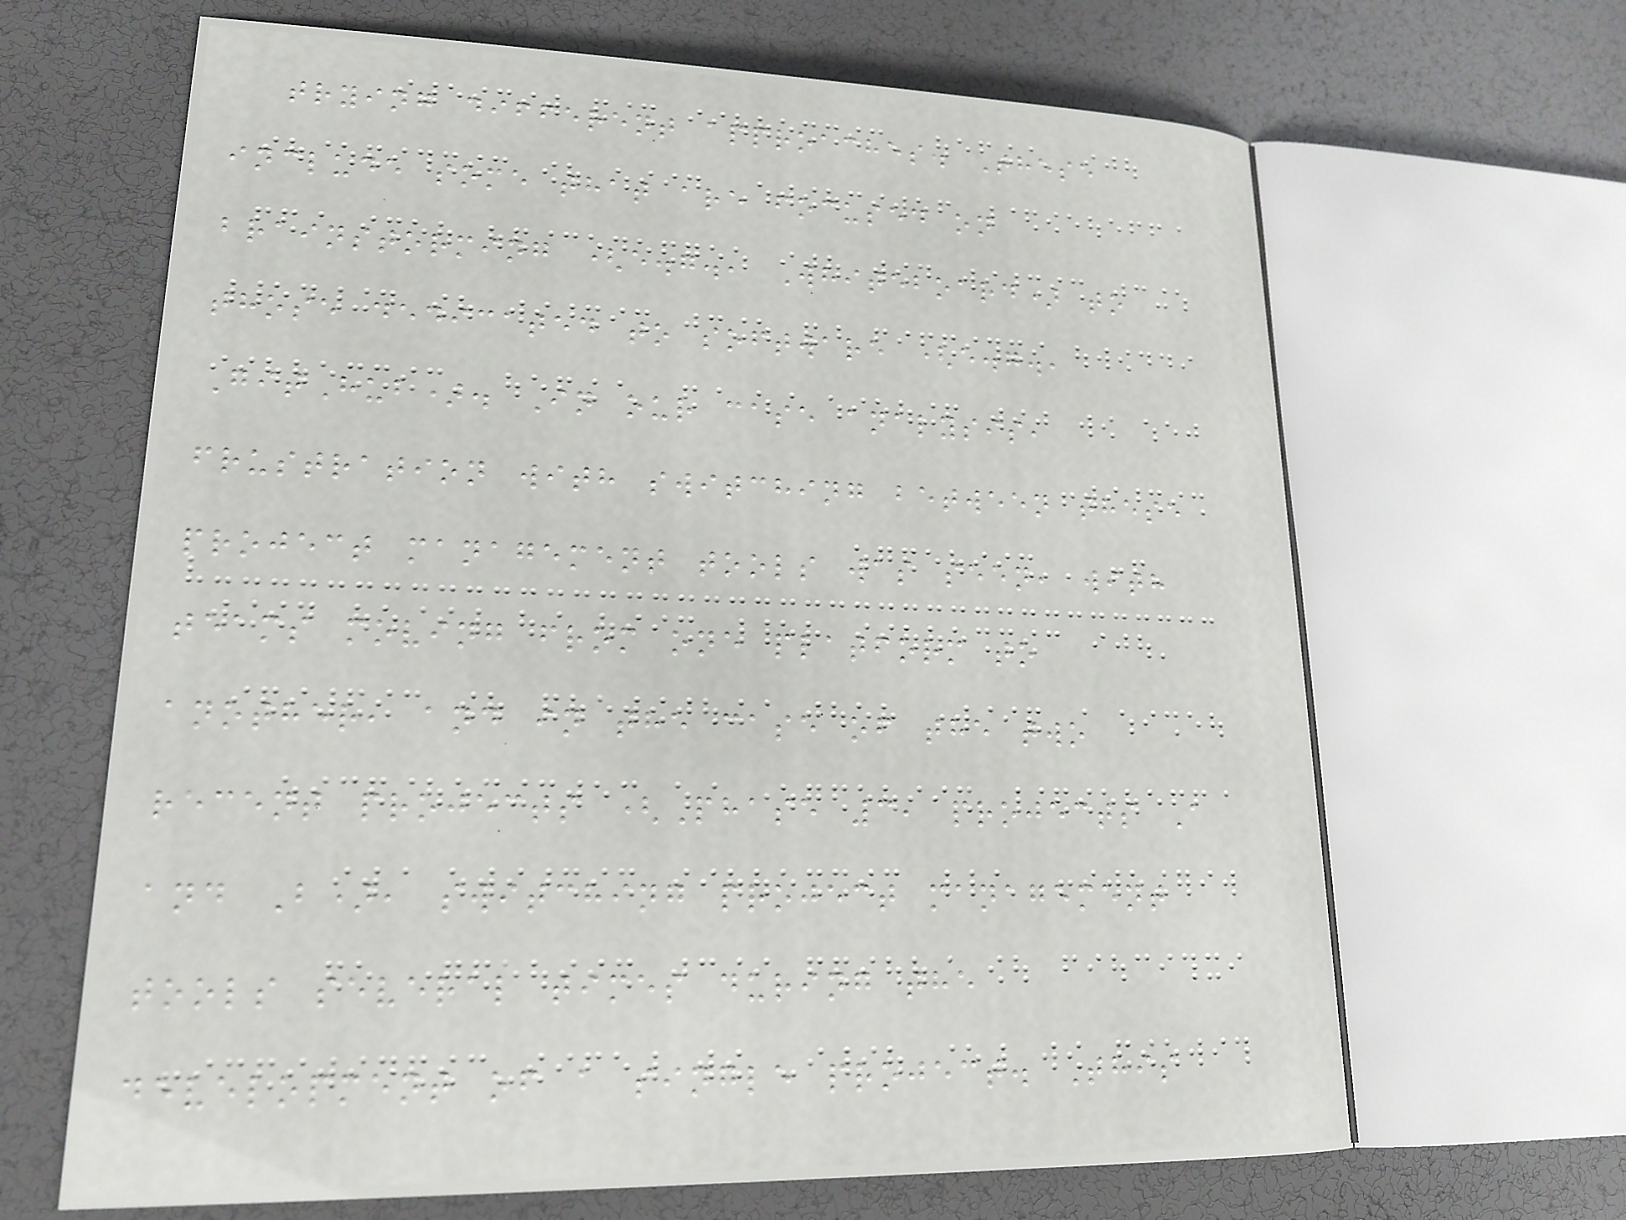trying different approaches. These
include some that are focused on
brainstorming (e.g., Whiteboard) to
those dedicated to software (e.g.,
GitHub). In our case analysis,
frustration with switching between these
project management tools was seen, with
teams moving from one platform to
another, and in the case of the two
recent projects (Phase 3, projects A
and B), switching project management
tools several times during the
development of a single project. This
